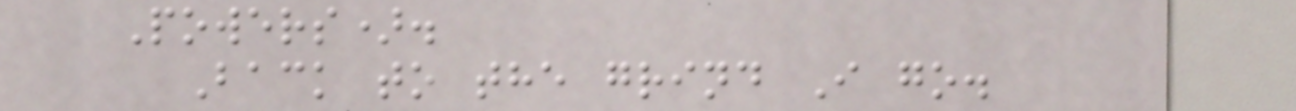Powers).
Back to the grind I go.
